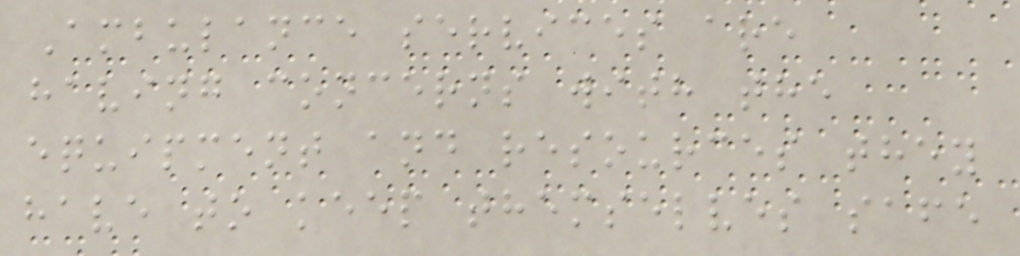Ambulance services are
having concerns with the
equipment and resources they
have to keep themselves safe
